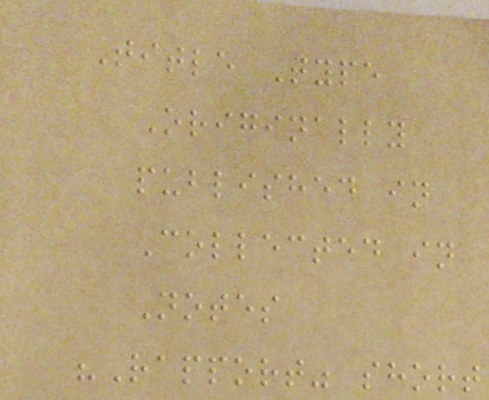Title Type
Originally
published in
Collected in
Notes
"Rapport" short
